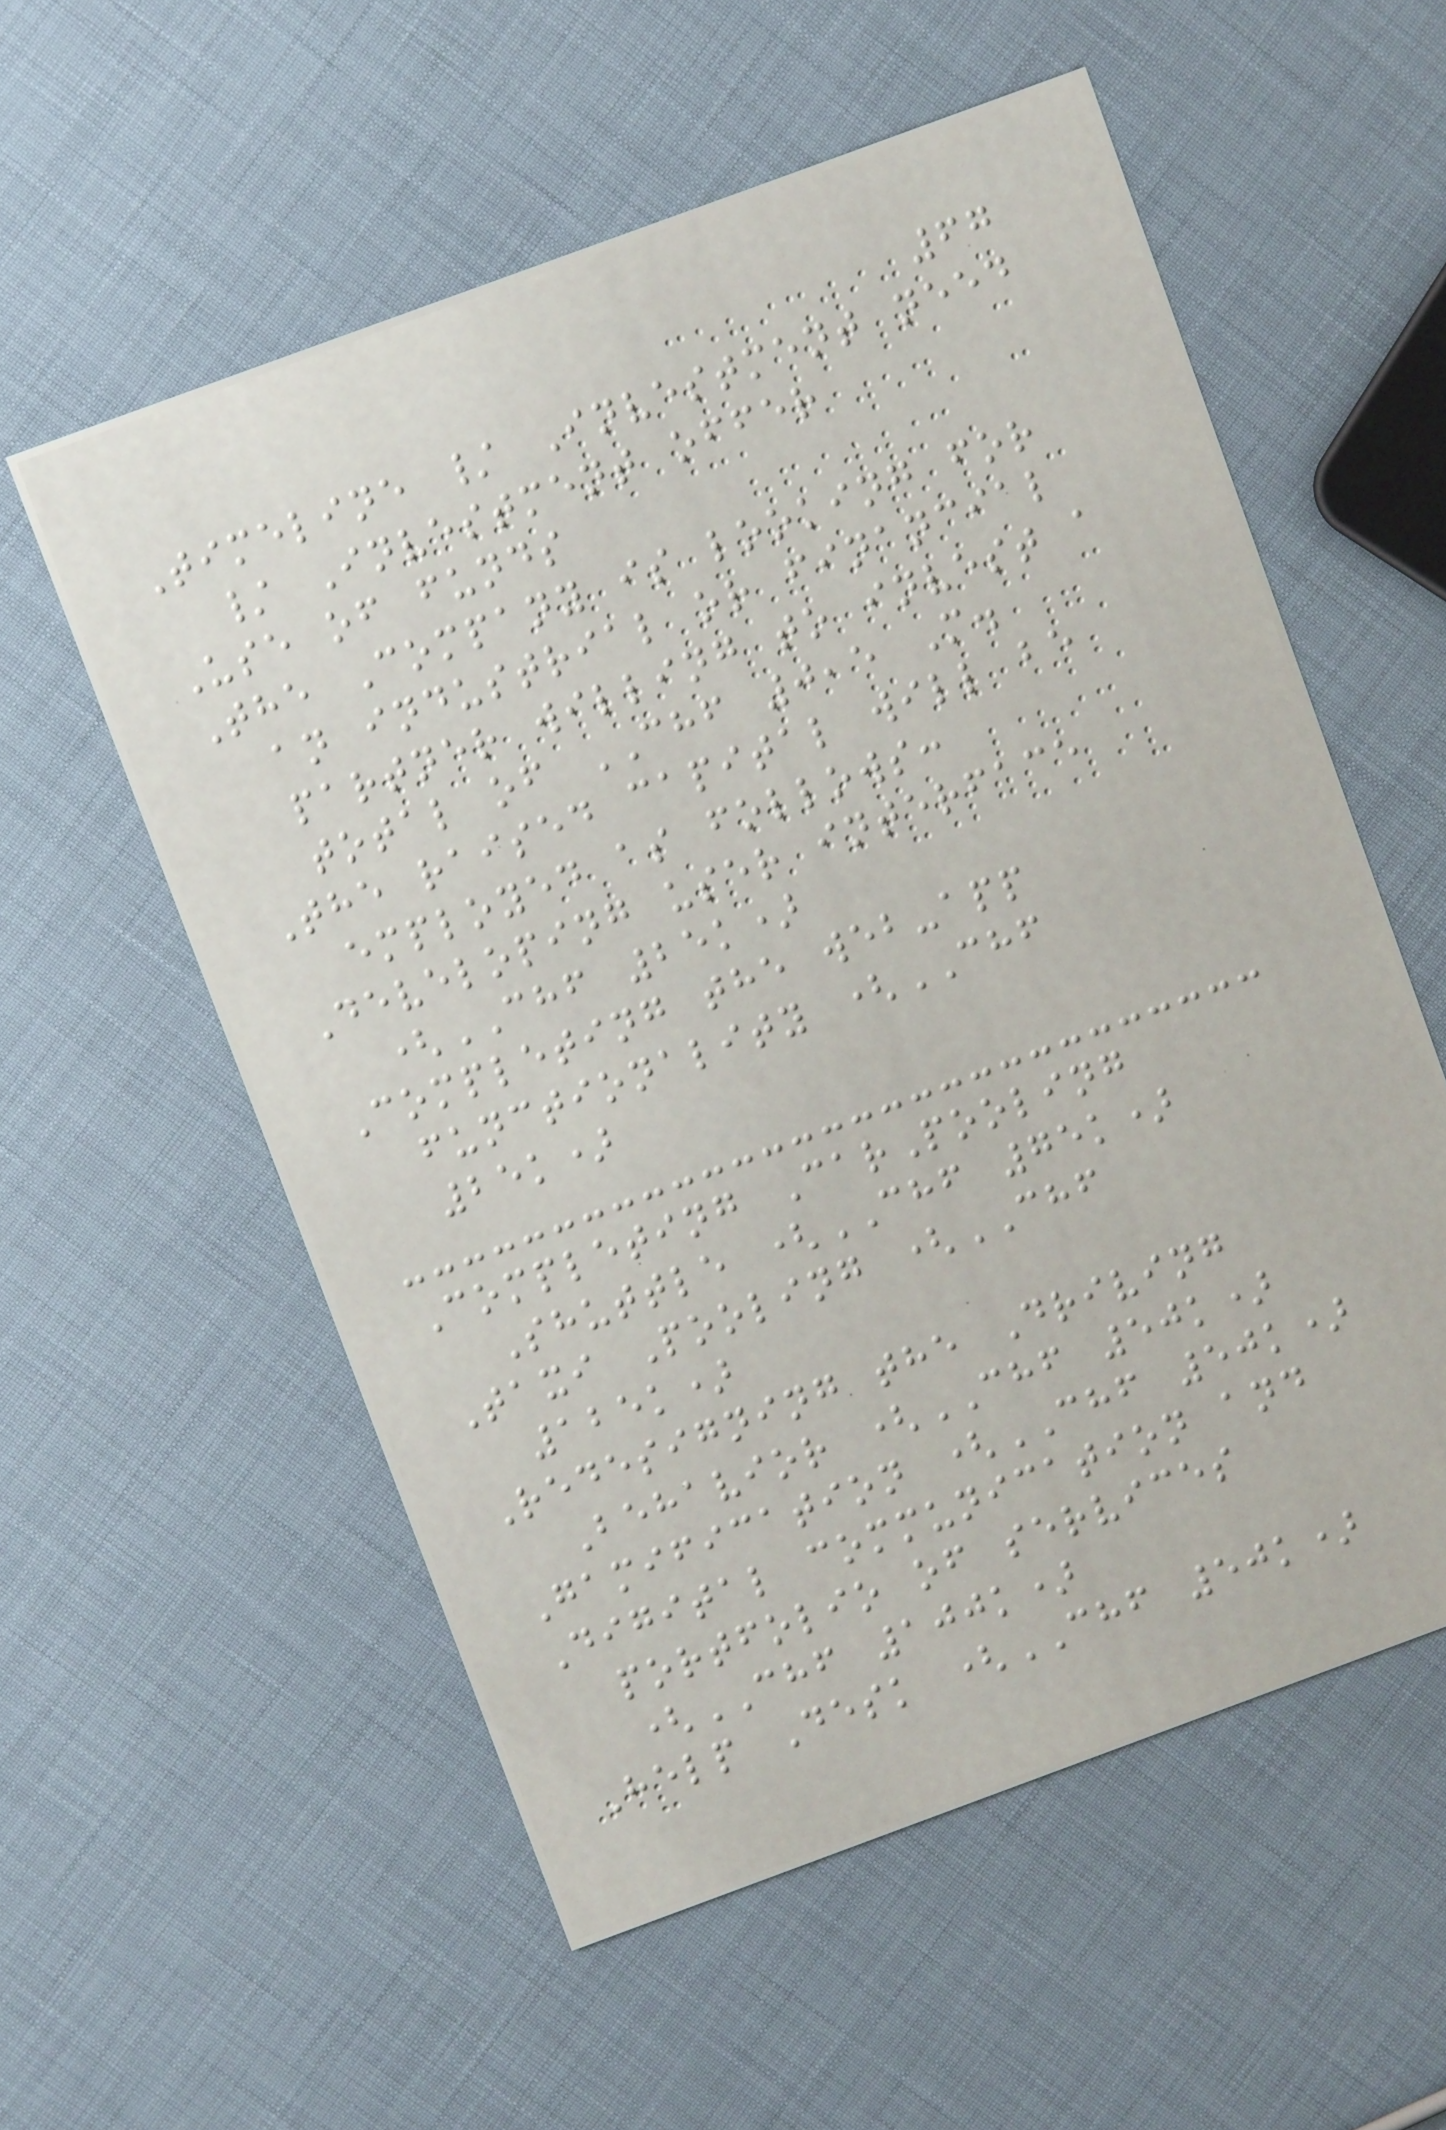67
Timeline / Investment need
/ Investment offer
Use of funds
The Company is looking for
an industrial or financial
partner willing to invest a
total of CHF 0,5 M.
The raised capital will be
employed as follows:
Developing user interface
(CHF 25k)
Completing the web-app
functionality (CHF
25k)
Completing CarPooling
Shuttle (CHF 75k)
Taxi Pooling (CHF
125k)
Redesigning the Driving
Behavior (CHF 50k)
Gamification (CHF 50k)
Digital communication and
portfolio of services
(CHF 100k)
Help Desk (CHF 50k)
